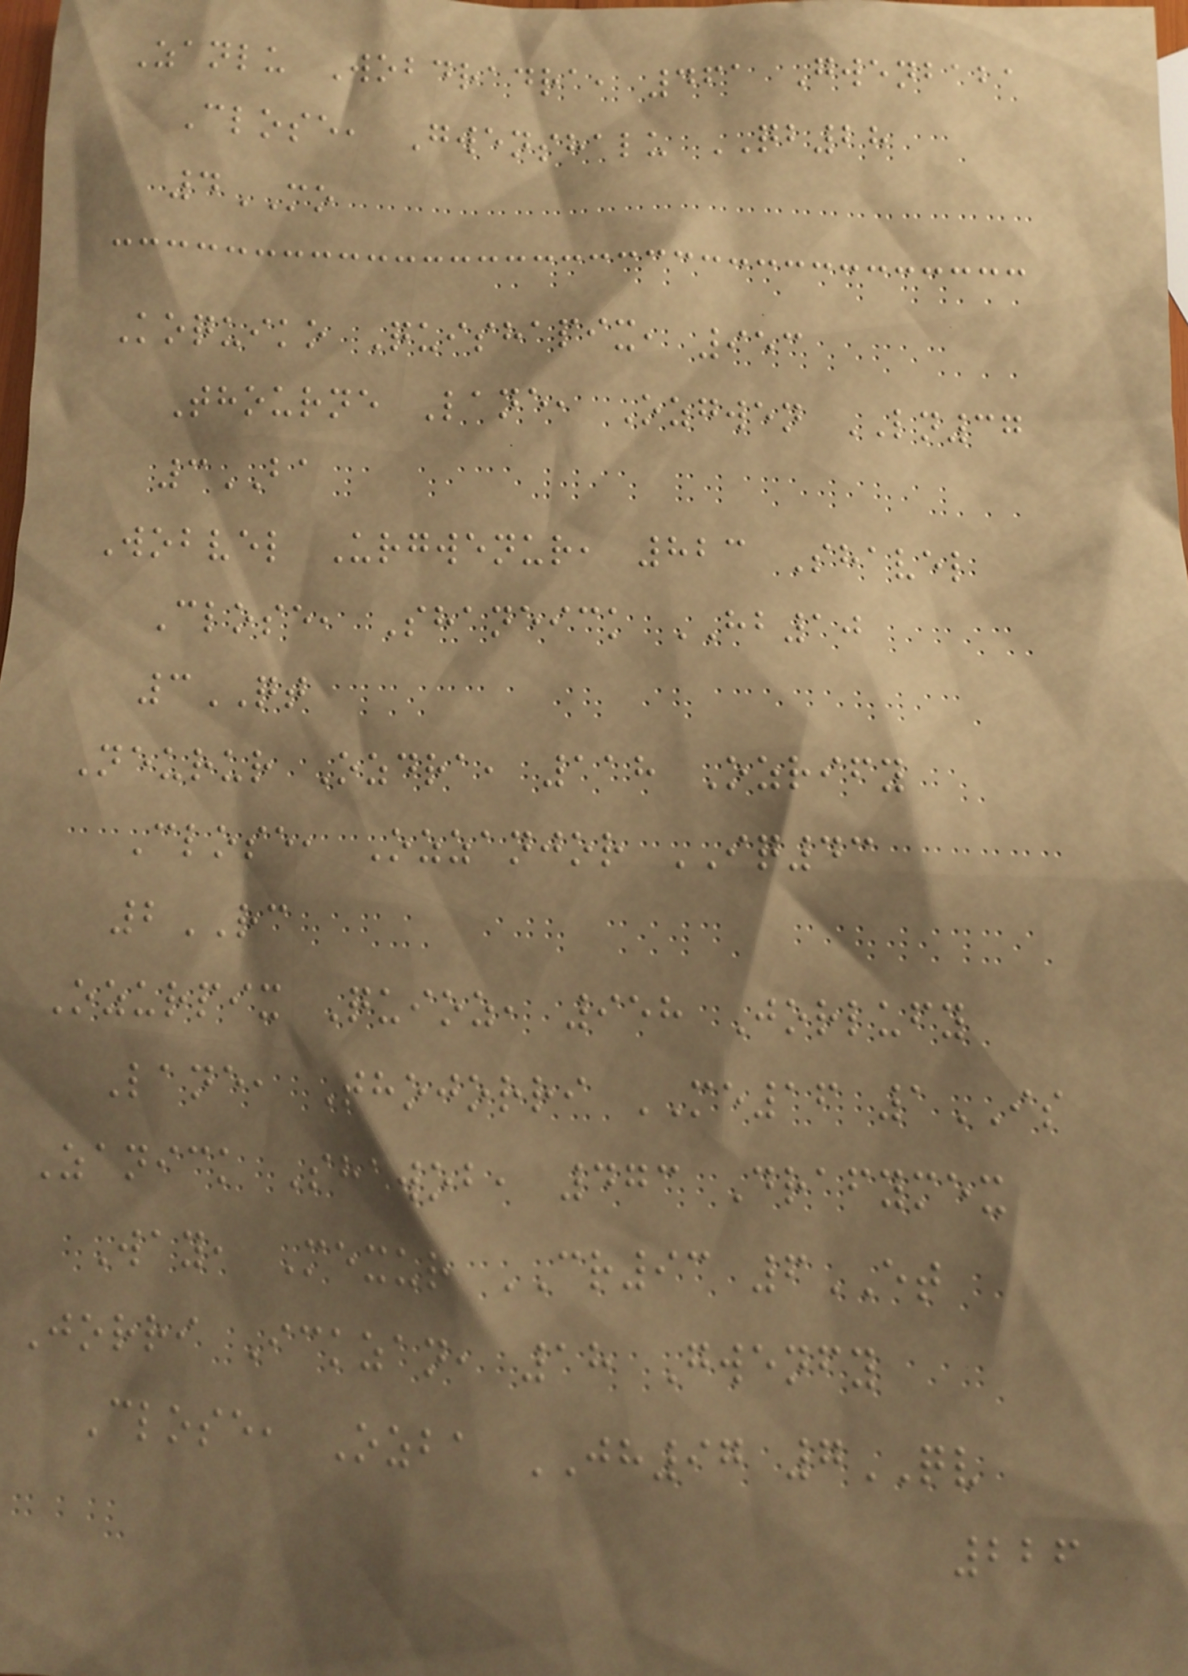Zanlu Wobdradra, 461 Gwenbaba
Close, Gwenshalu QB28
4MO
Koquiko Quishapix, 953
Thourne Lane, Ozgwen LN37
3BA
Wobvel Urgwenur, 823 Shavel
Close, Shaneick HB10
3QT
Neurur Ozdra, 118 Ozrify
Close, Ozzanjor IQ43
2RC
Ozurpix Quioz, 958 Jorlufy
Lane, Thojorri ME16 1IS
Zanick Shawob, 473 Drafymex
Way, Mexur CR93 6ET
Jorri Ickzan, 18 Gwenfy
Close, Ozba JH97 7QV
226
